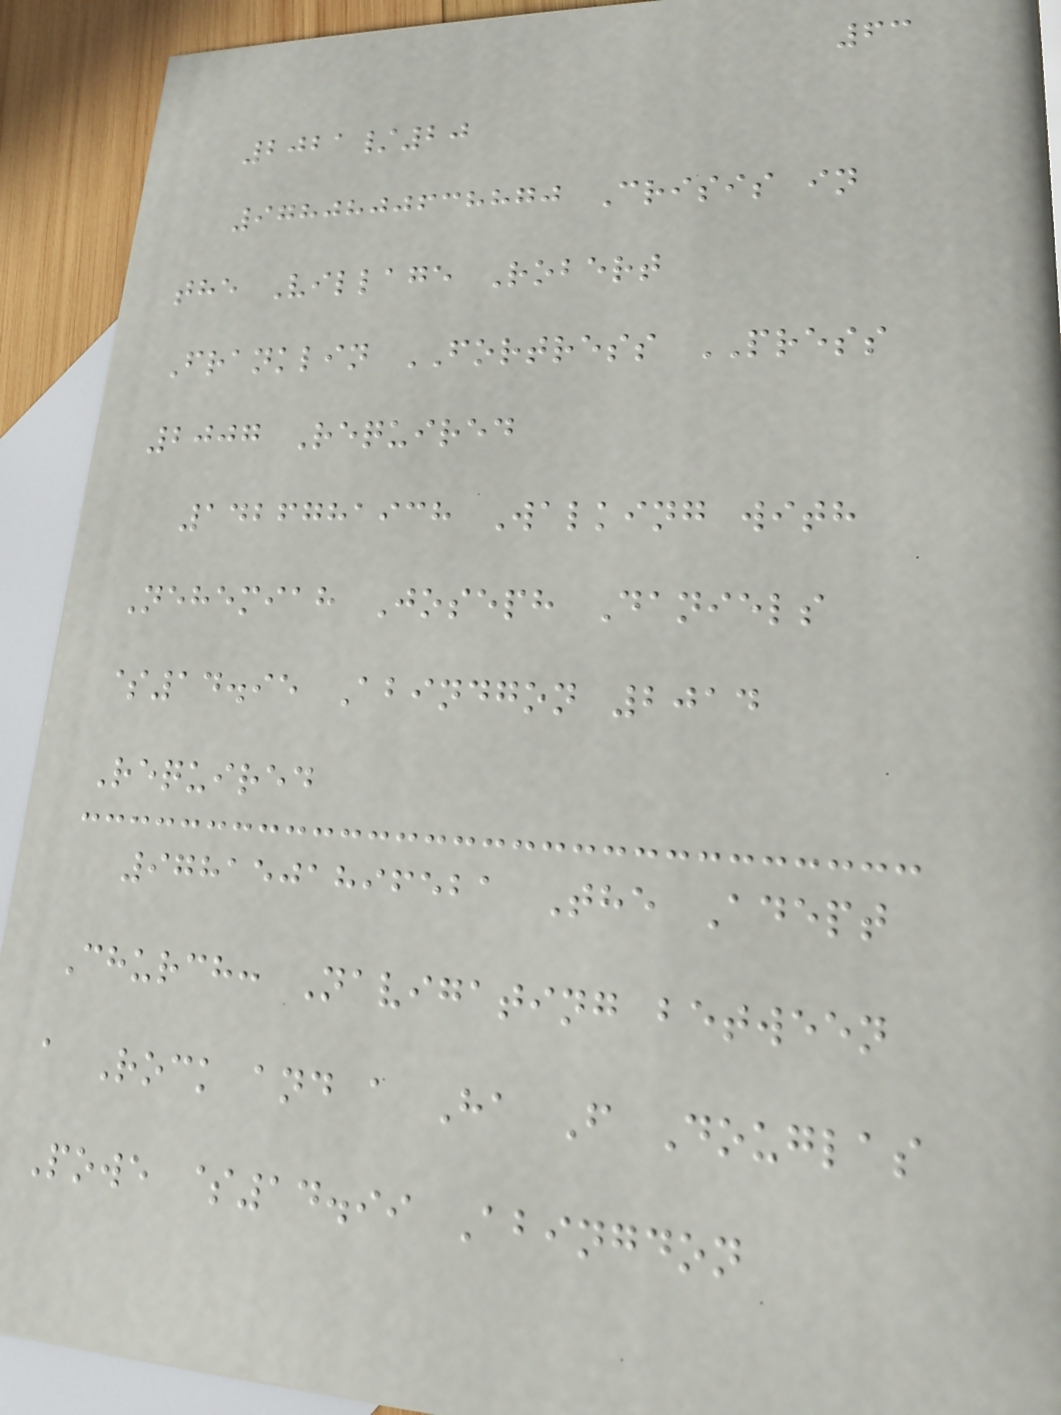63
2021/20
9780800638870 Crisis in
the Village Robert
Franklin FORTRESS PRESS
2007 Required
1426781938 Walking with
Nehemiah Joseph Daniels
$14.95 Abindgon 2014
Required
9781501896521 The Adept
Church: Navigating between
a Rock and a Ha F Douglas
Powe $14.99 Abingdon
